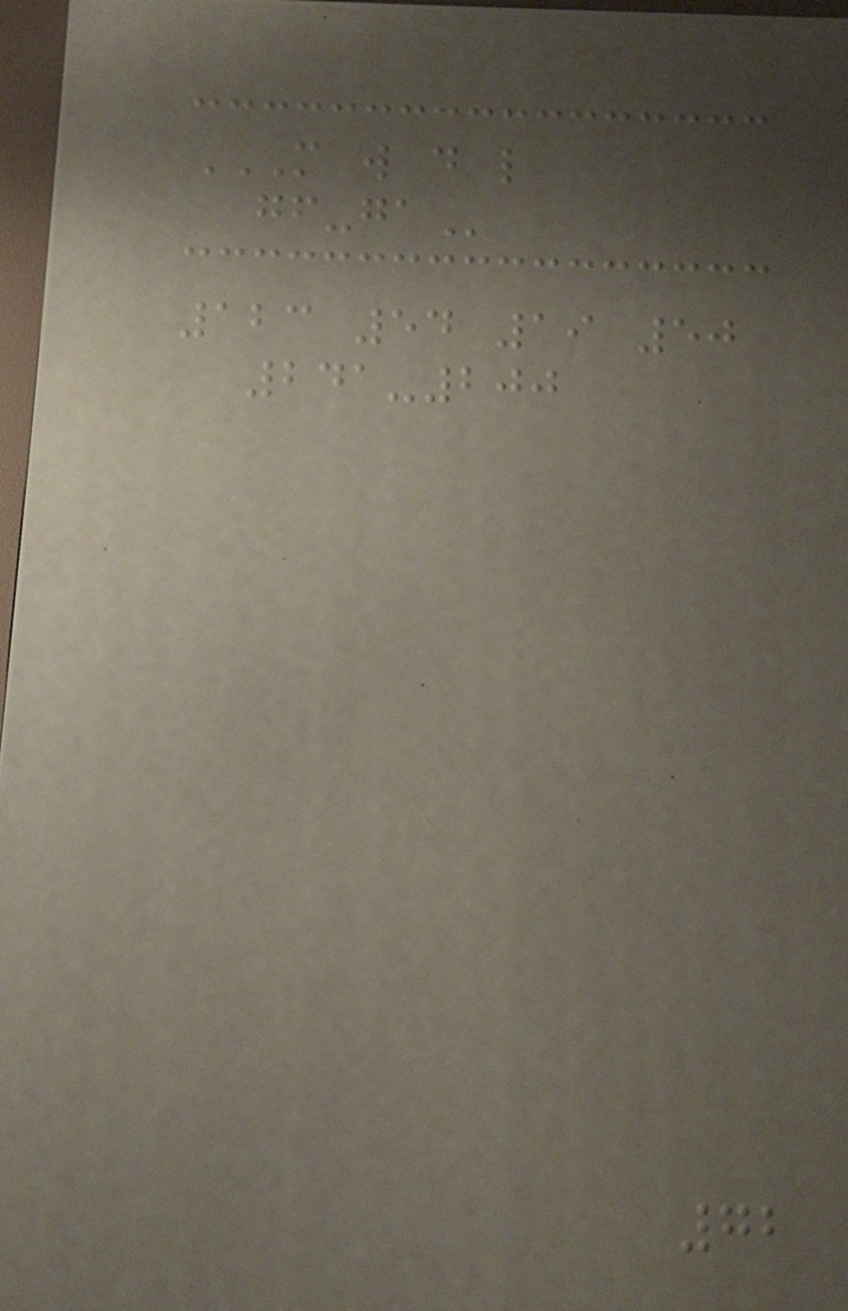M W D L
GF-GA
123 54 19 50
241-200
72
